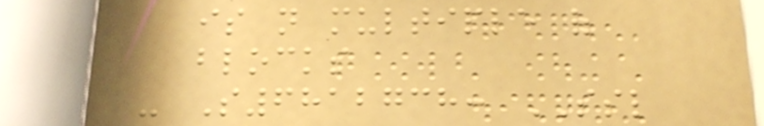is not multiple of
blocks
- S6812738: SSL
